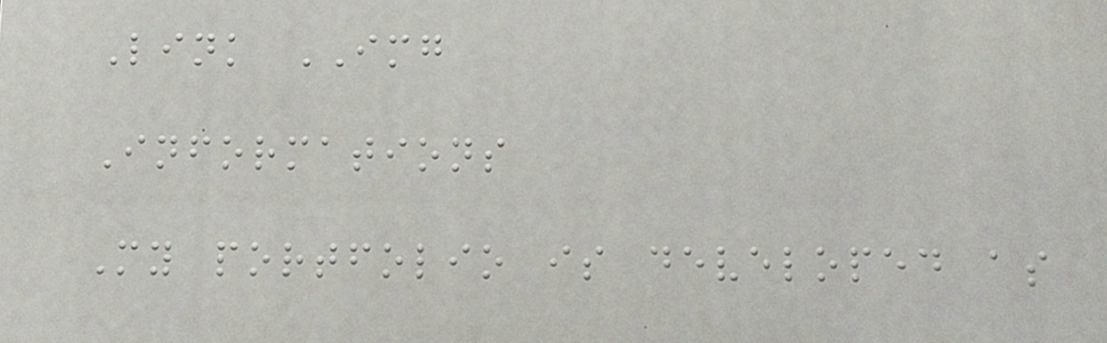Link IMG
Informations
My portfolio is developed as
